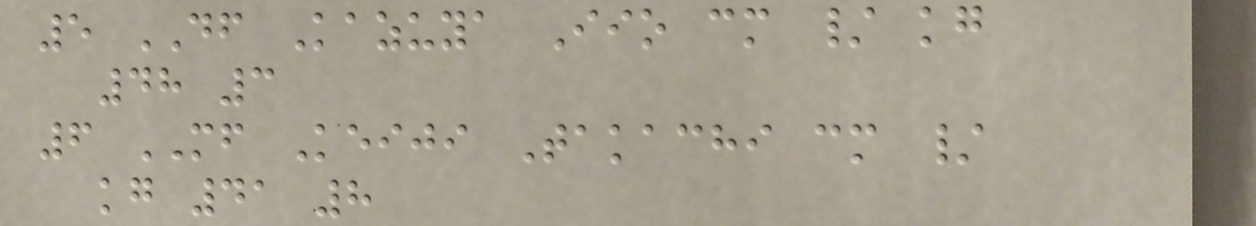5 DF Kazuya Iio cm / kg
48 3
6 MF Keiji Takachi cm /
kg 41 8
